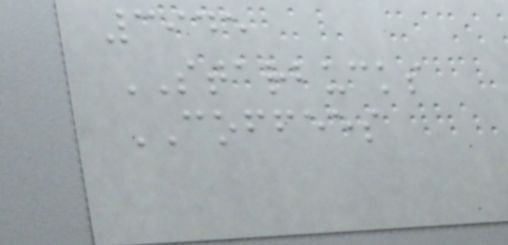3945
STARBUCKS
COFFEES
